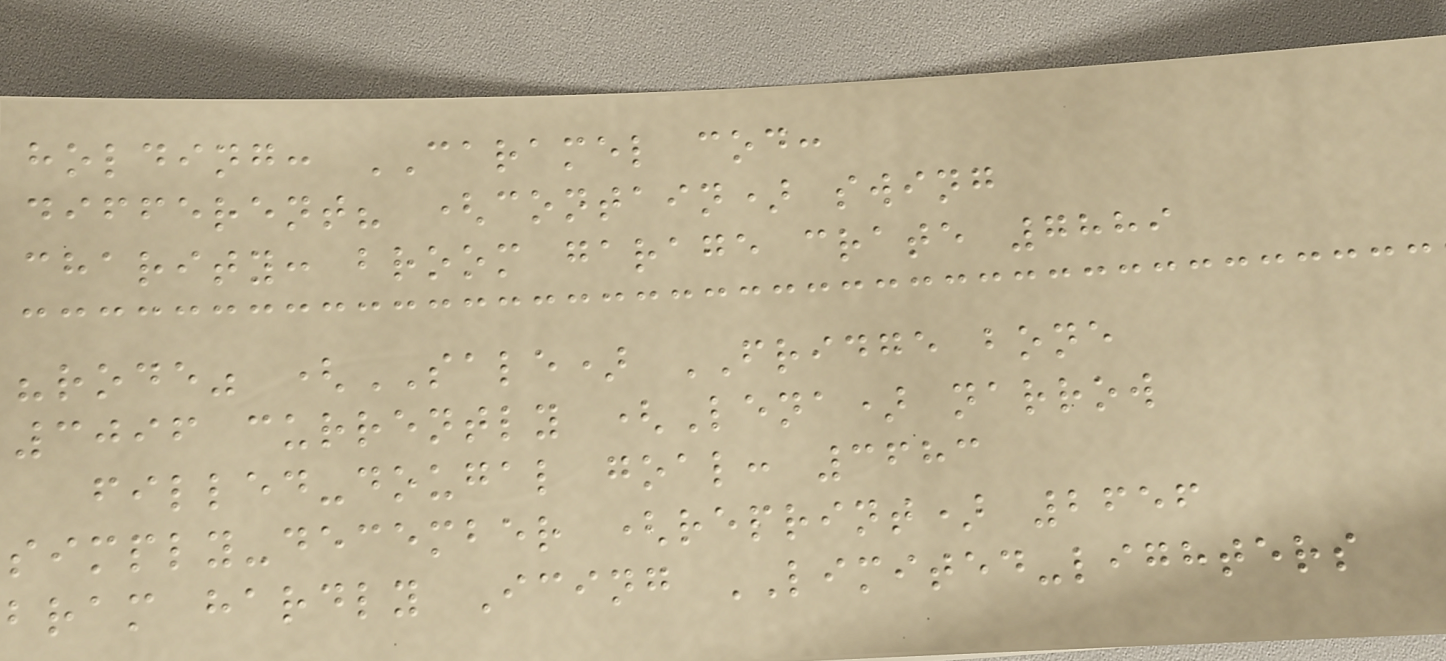holding: CARAMEL cod:
different? (contain) swing
charity: broom garage crate 7889
"rode" (SALE) FRIDGE bone
3096 currently (Lena) narrow
filled-dougal goal: 3683
simply-december (reprint) 2656
bram hardly Icing LIMITED-lighters
